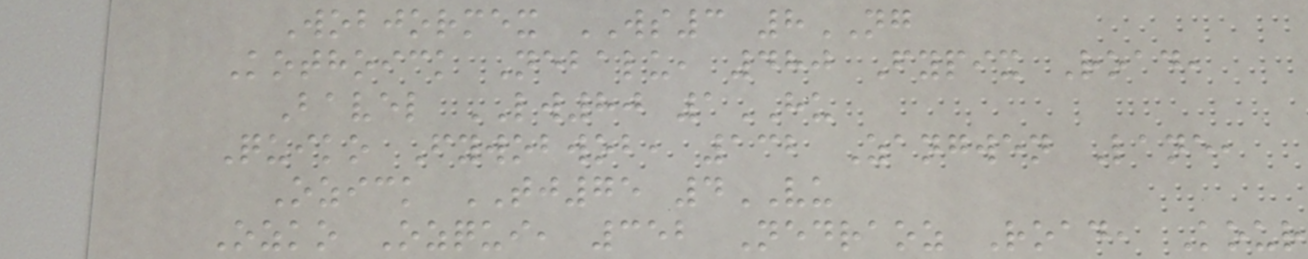Wobjormex WS3 8NG
Kothoick Nebalu, 480 Fypix Road,
Bavel LW80 1HU
Quiko Fywobwob, 132 Zangwen Lane,
Ozick TJ75 4VU
Ozko Ozqui, 352 Nedraoz Road, Kour
